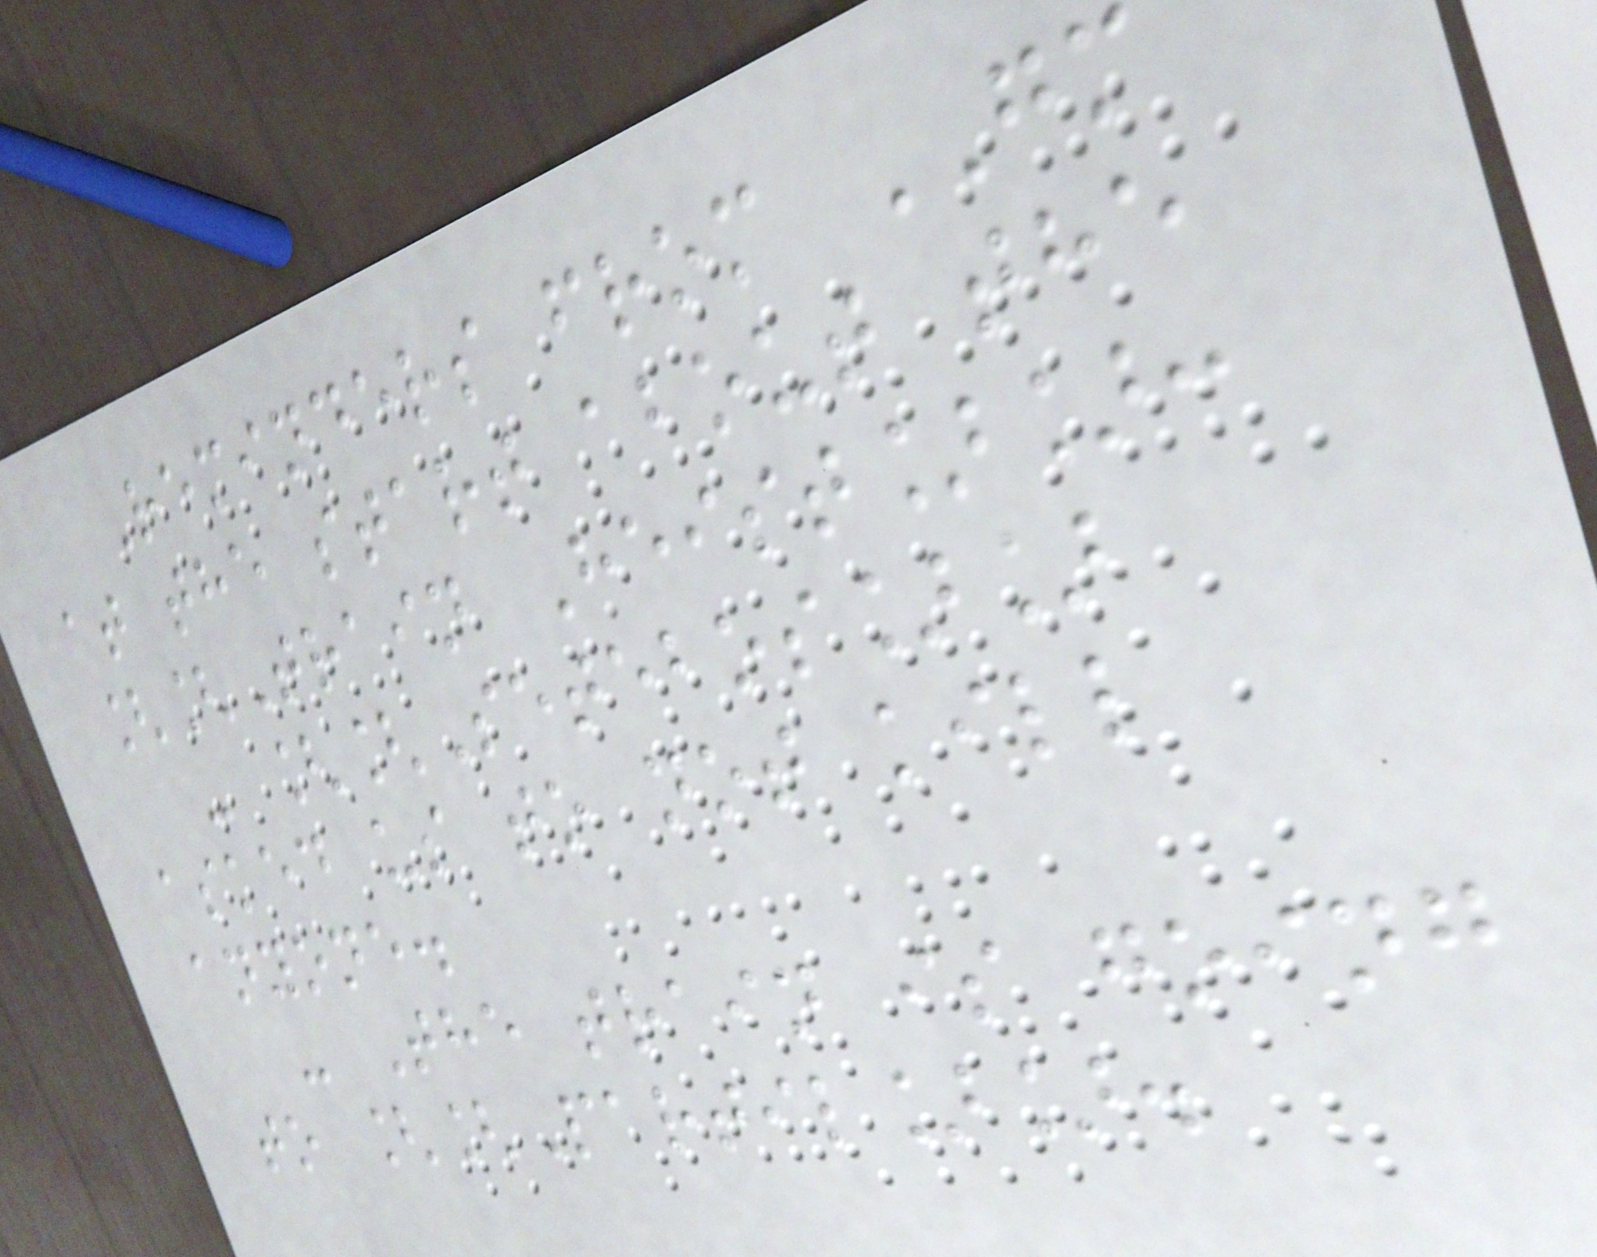Reminders from GM
at the start about the
[[Train Heist]]:
- [[Setebos]]
asked us to not kill
anyone.
- The train is going
to [[Partil]].
